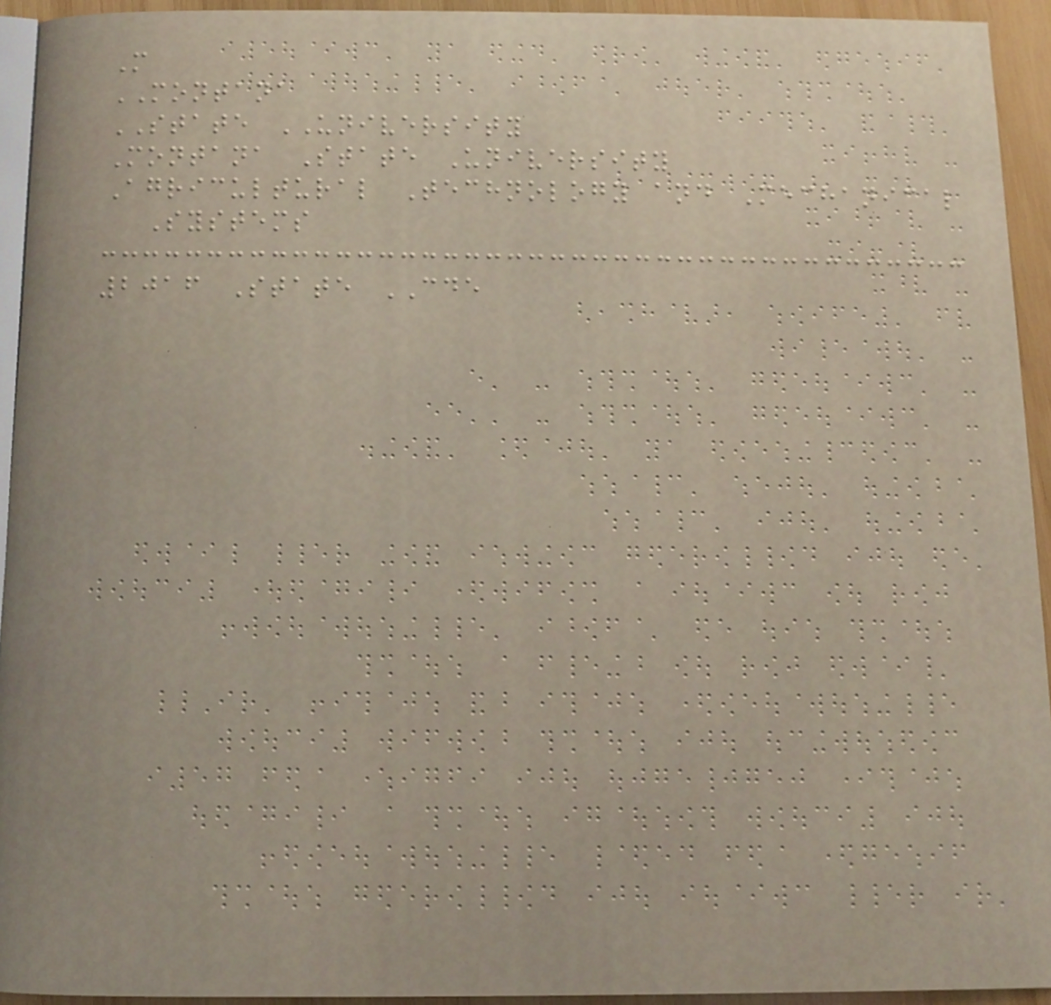M
MONTANA
STATE UNIVERSITY
Montana State University
Agricultural Technology and Mechanical
Systems
2016 State CDE
